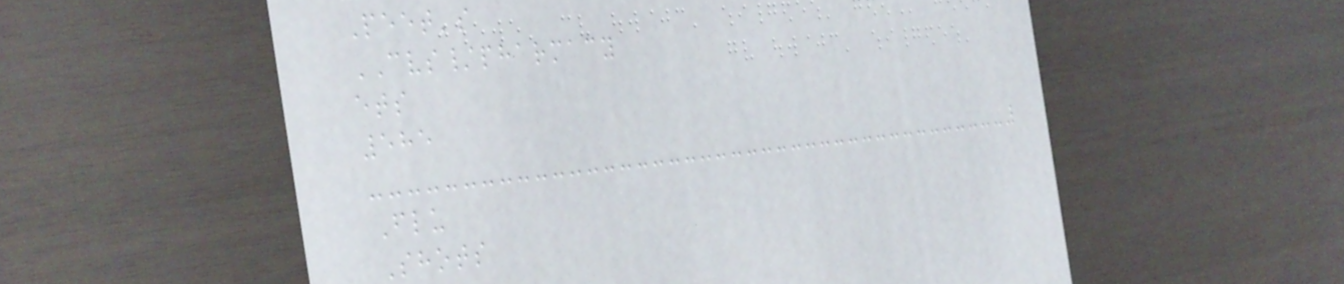Peet's
CVS/pharmacy
ets
585
Flu
Shots
